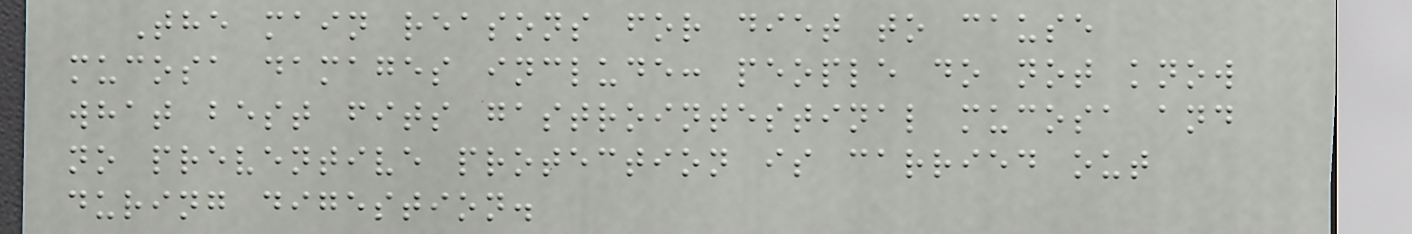The main reasons for diet to cause
mucosa damages include: people do not know
what best fits gastrointestinal mucosa and
no preventive protection is carried out
during digestion.
